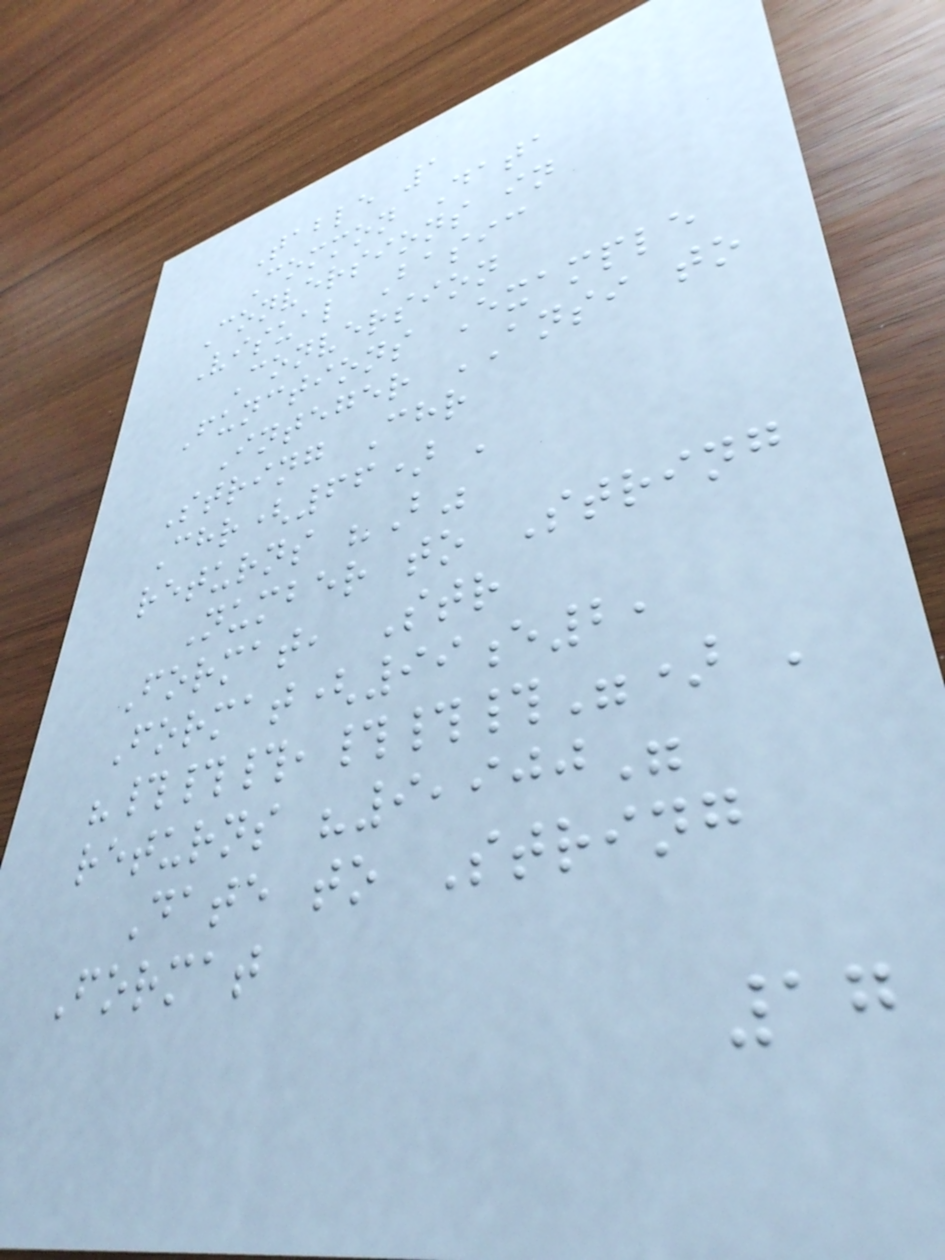Table 1
Common Data
Conversions in
Visual Basic
Conversion
Functions Example
Integer ANSI to
String Chr
Chr(66) '
returns "B"
Number to String
Format, Str
Format(99e2,
"###,###") '
returns "9,900"
Date to String
Format
17
